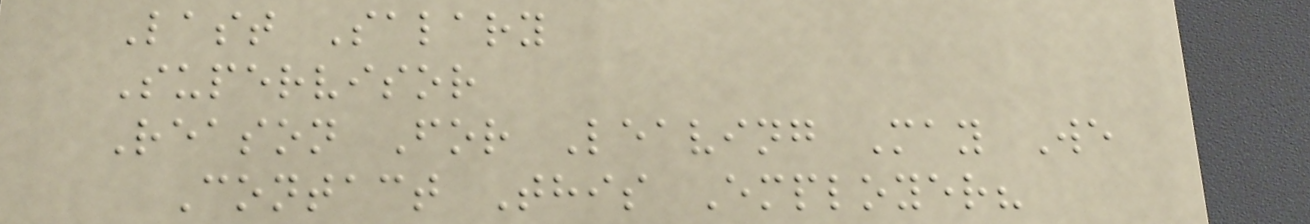Last Salary
Supervisor
Reason For Leaving May We
Contact This Employer?
